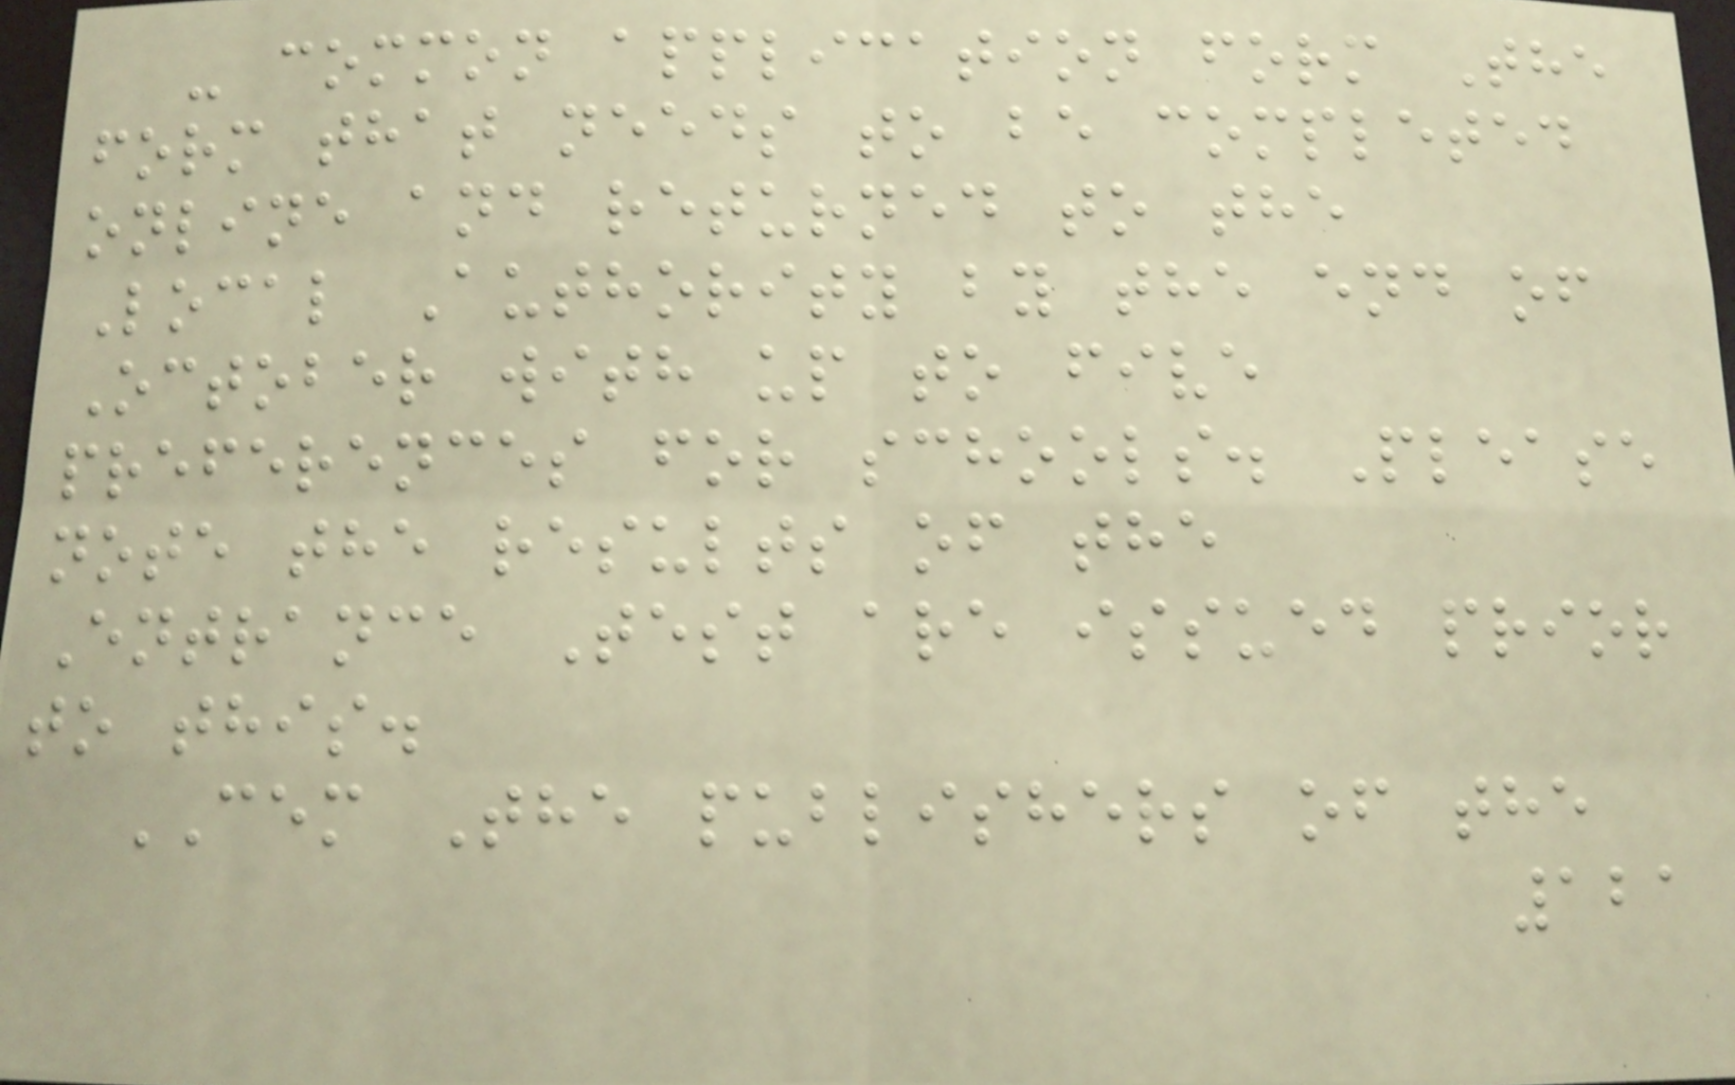- common application form The
form that needs to be completed
online and returned to the
Local Authority by the end of
October with up to five
preferences for schools. Please
note the results of the
Entrance Test are issued prior
to this.
CEM The publishers of the
121
